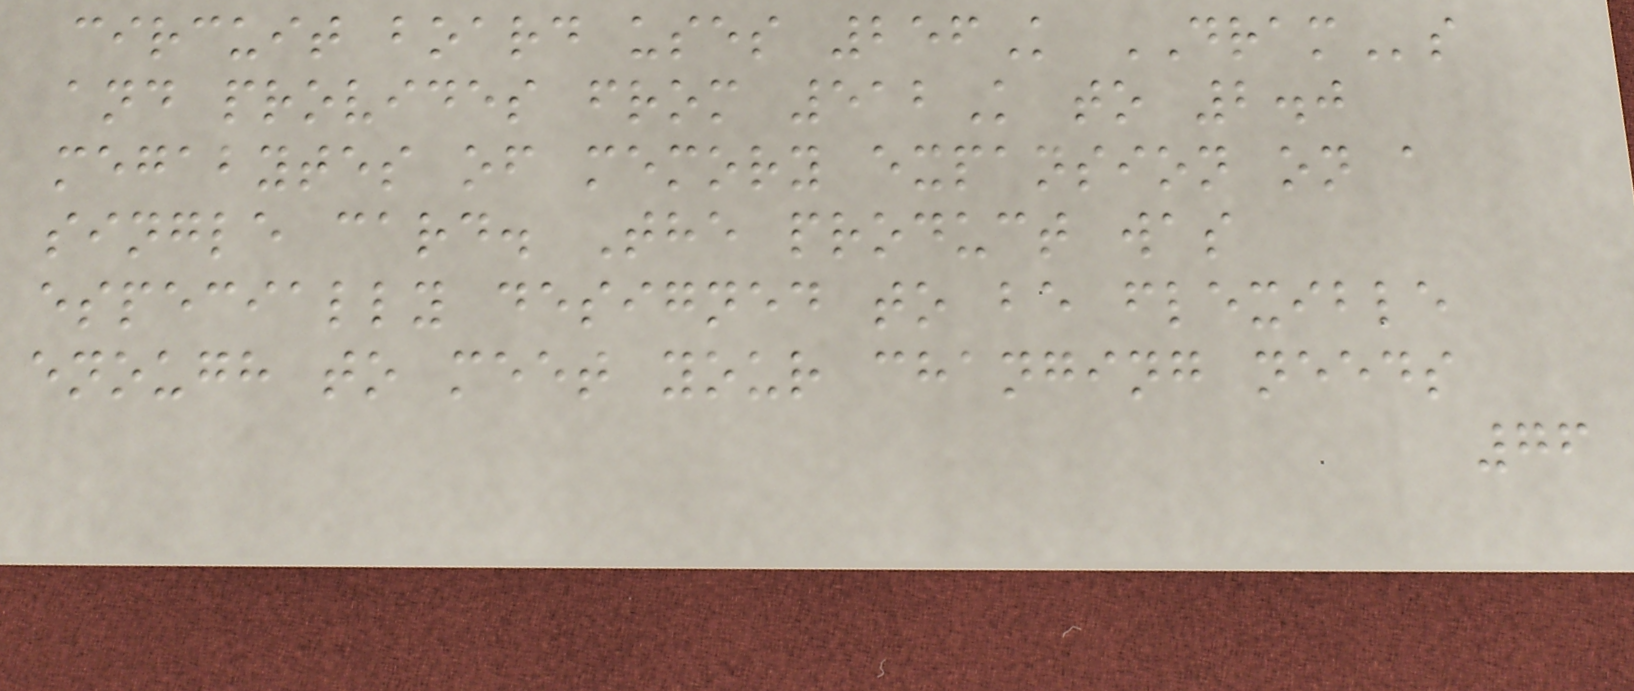circuit board uses 256K DRAMs
and provides from 512K to 2.0
megabytes of memory expansion on a
single card. The product was
especially designed to be flexible
enough to meet your changing needs
76
